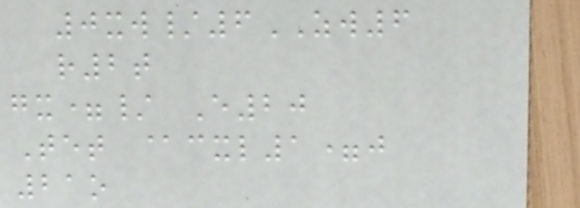0xw/6ZW6
r2t
gx=/ E20
Tet @cxl1=j
21o
